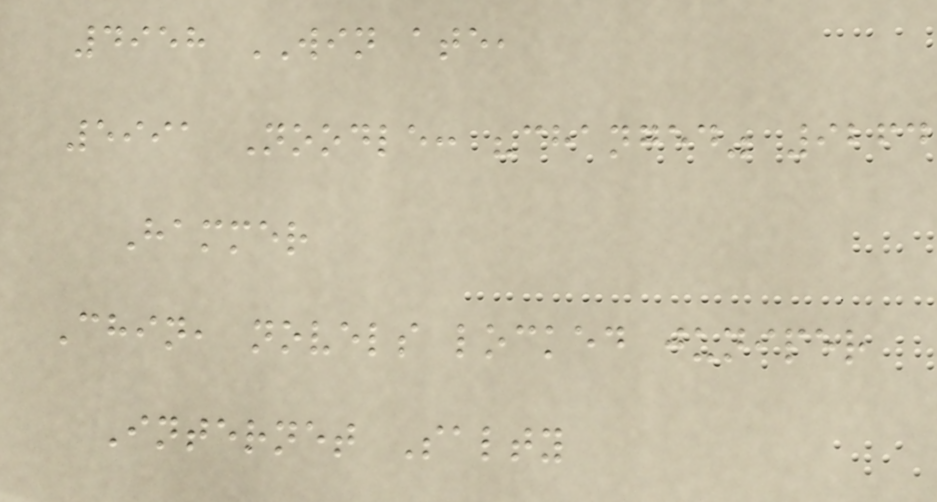4958 WIN ate,
5991 Noodle: "changed" 9264
Hammer
Chin, novels locked juniper
Internet Salty
